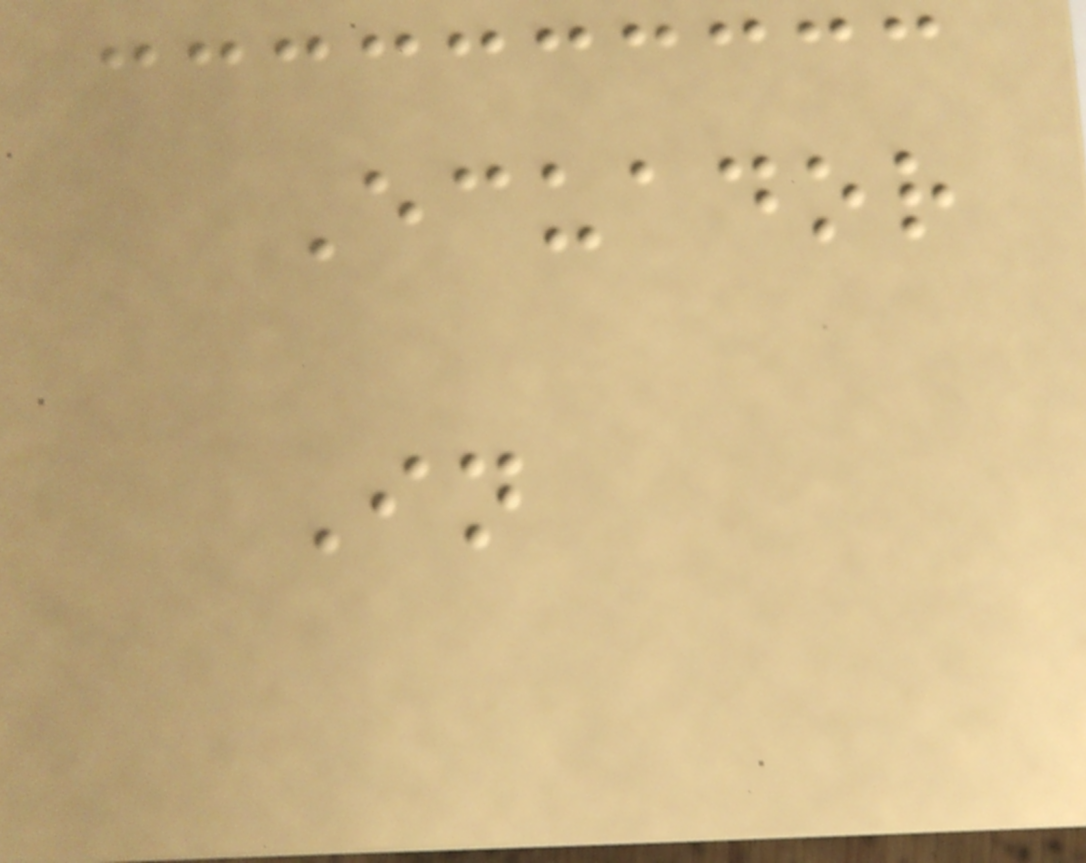Ecuador
In
